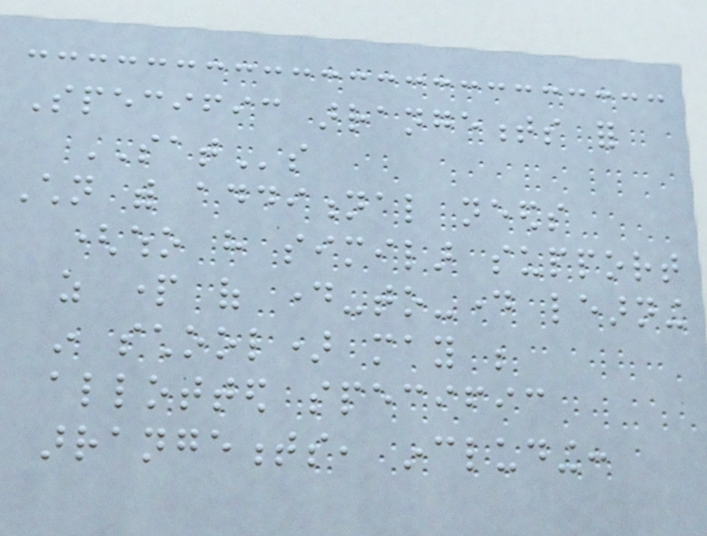Specific arrangements for
SATs
Children with additional needs
(who have similar support
as part of day-to-day learning
in school) may be
allotted specific
arrangements, including:
